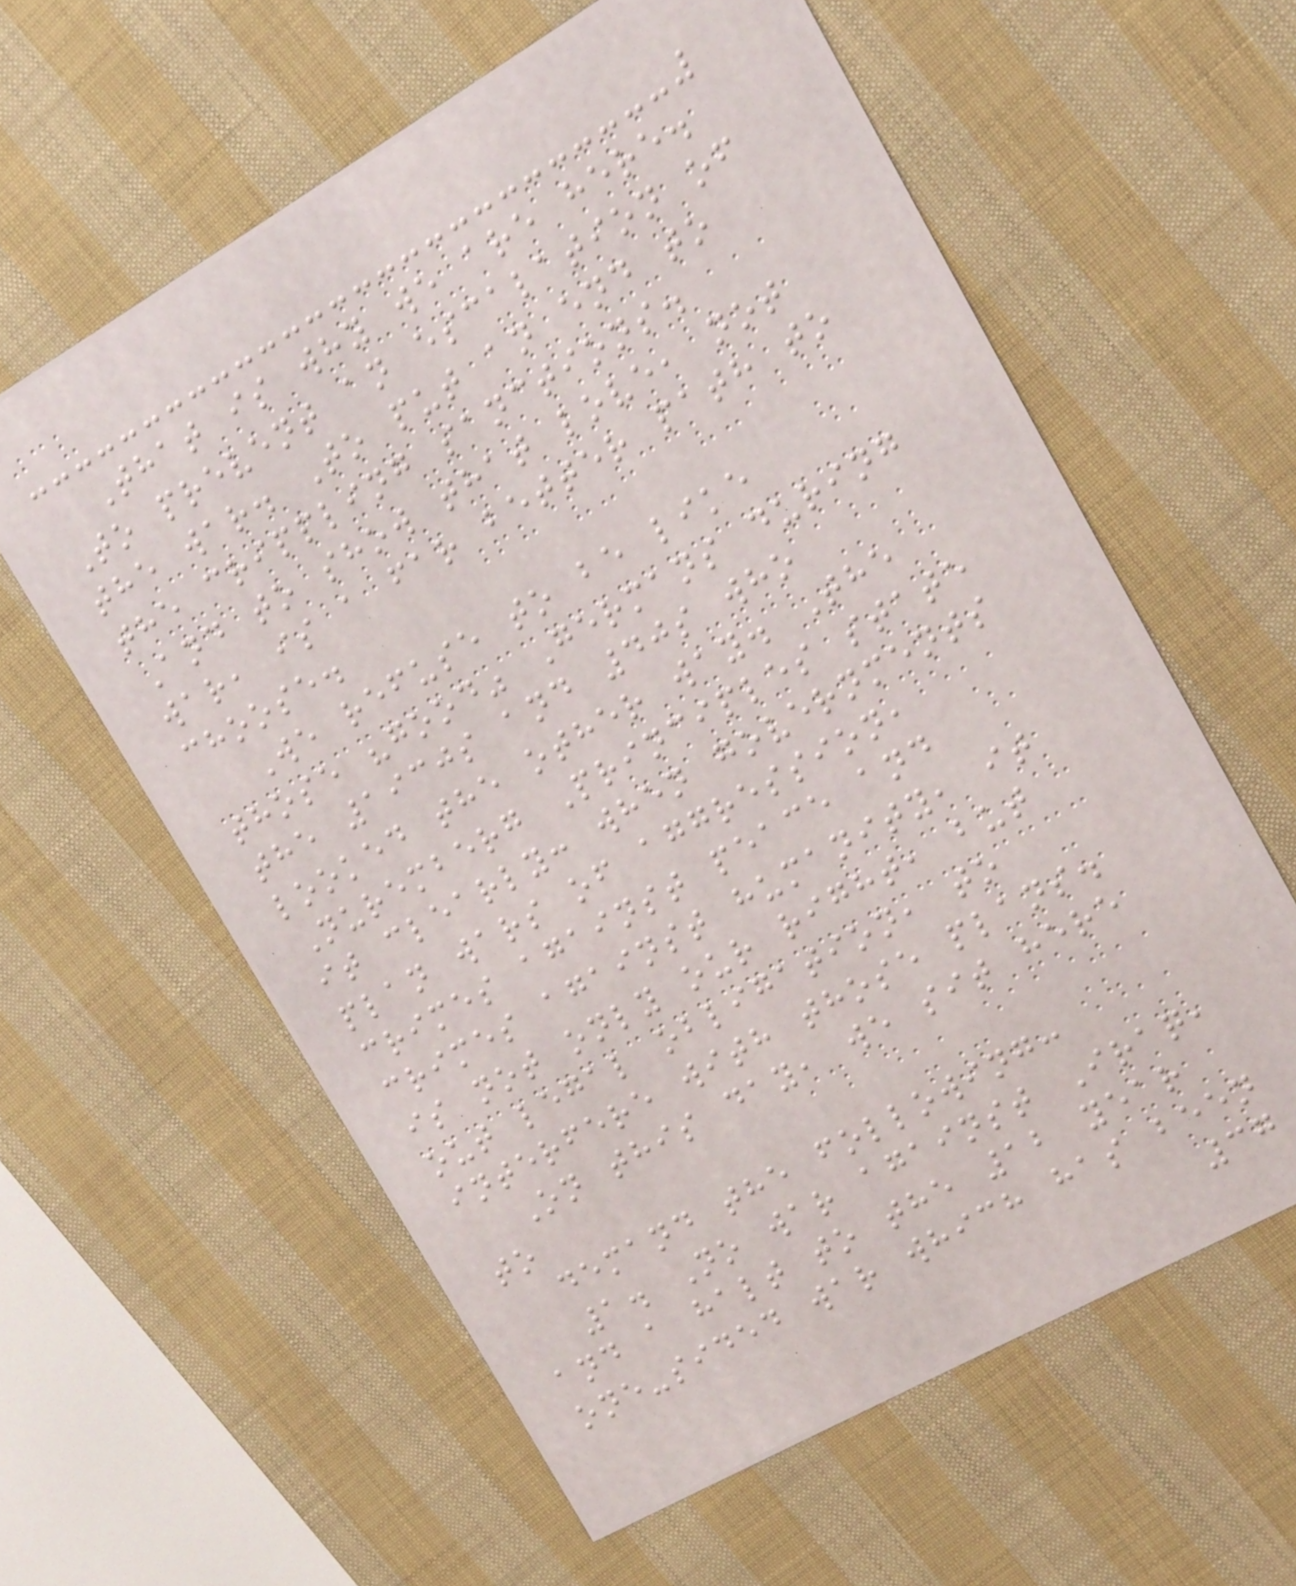That is why we are here.
To prevent an escalation of
the war. To put an end to
the crippling sanctions.
And to show that love, not
war, is a far better path to
choose.
We refuse to be like
those "good" Germans during
the 1930s and 40s who
looked the other way. The
Nuremberg Principles state
it clearly: when governments
plan wars of aggression,
crimes against peace and
crimes against humanity, it
is not only our right, but
out legal obligation, to
interfere with those plans.
On this day, we sit here
to
demand the following:
1. No war against Iraq,
and a halt to the 12 year
one-sided war which has been
37
